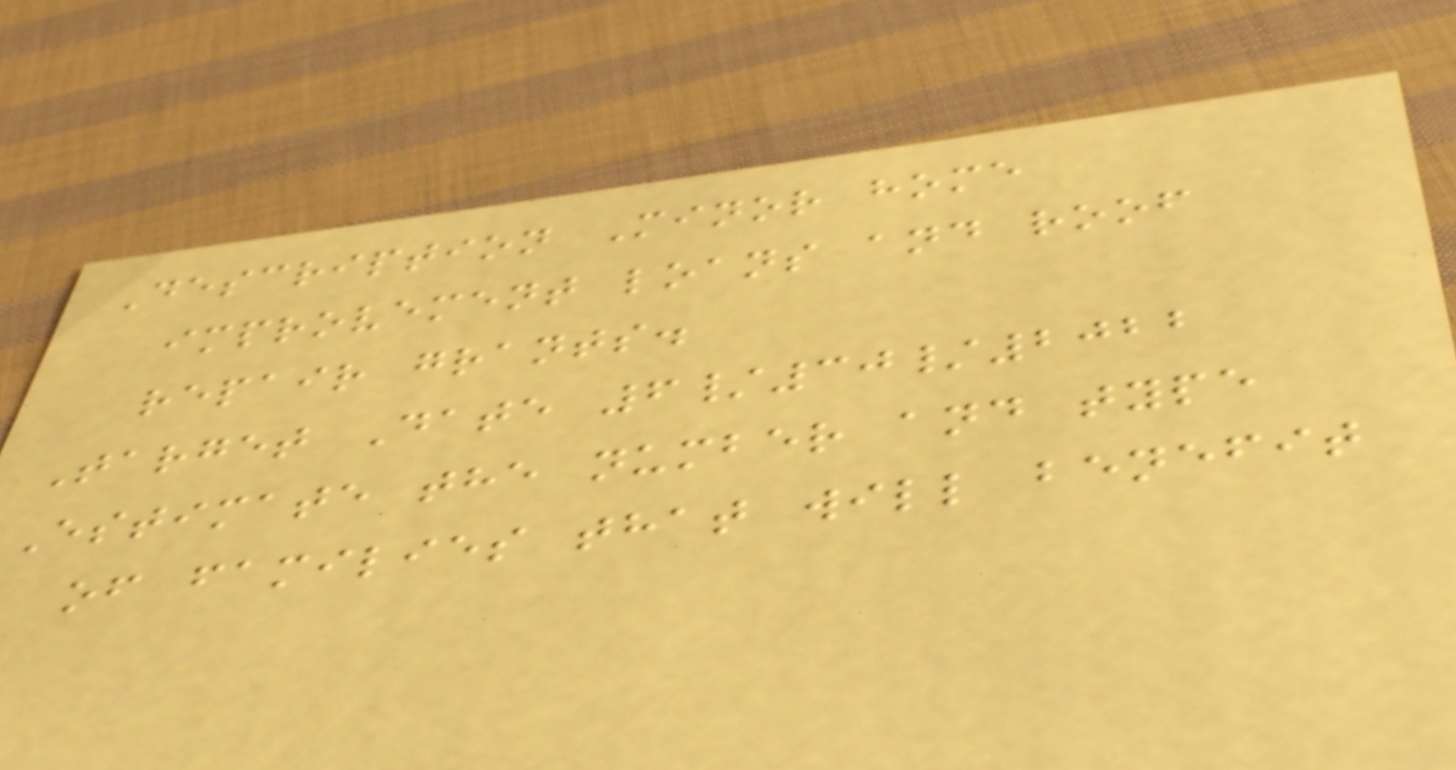Description Minor home
improvement loans and roof
repair grants.
Target Date 6/30/2022
Estimate the number and type
of families that will benefit
